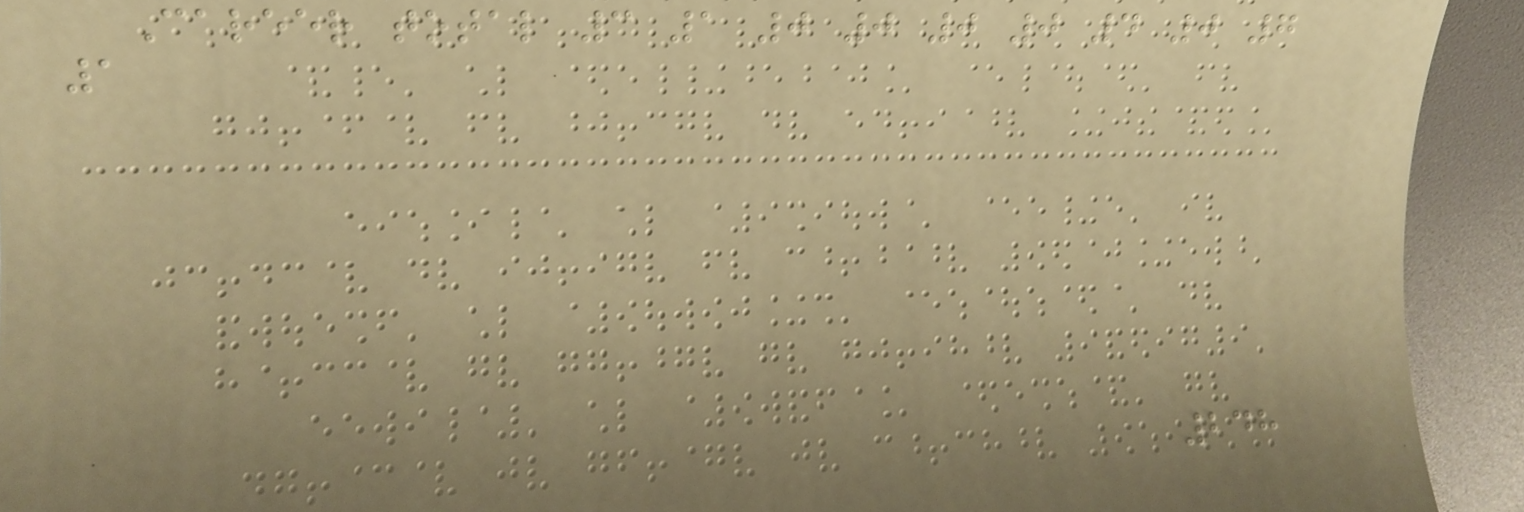Career total 3 1 0 0 0 0 4 0 7
1
248
